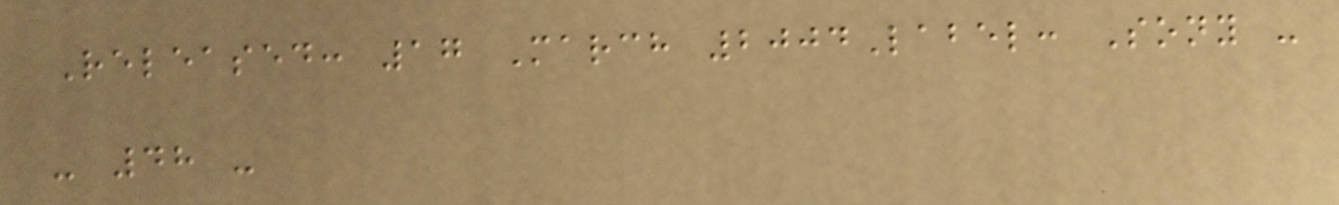Released: 17 March 2004Label: Sony -
- 48 -
